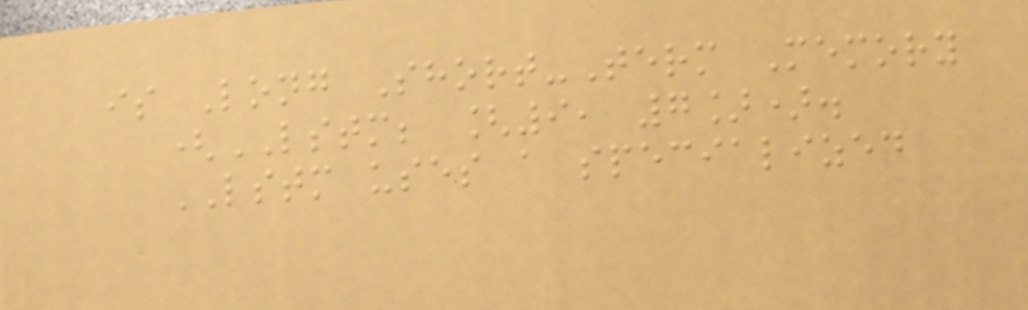is Long Short-Term Memory
(LSTM; [9, 7]).
LSTM uses a specialized
